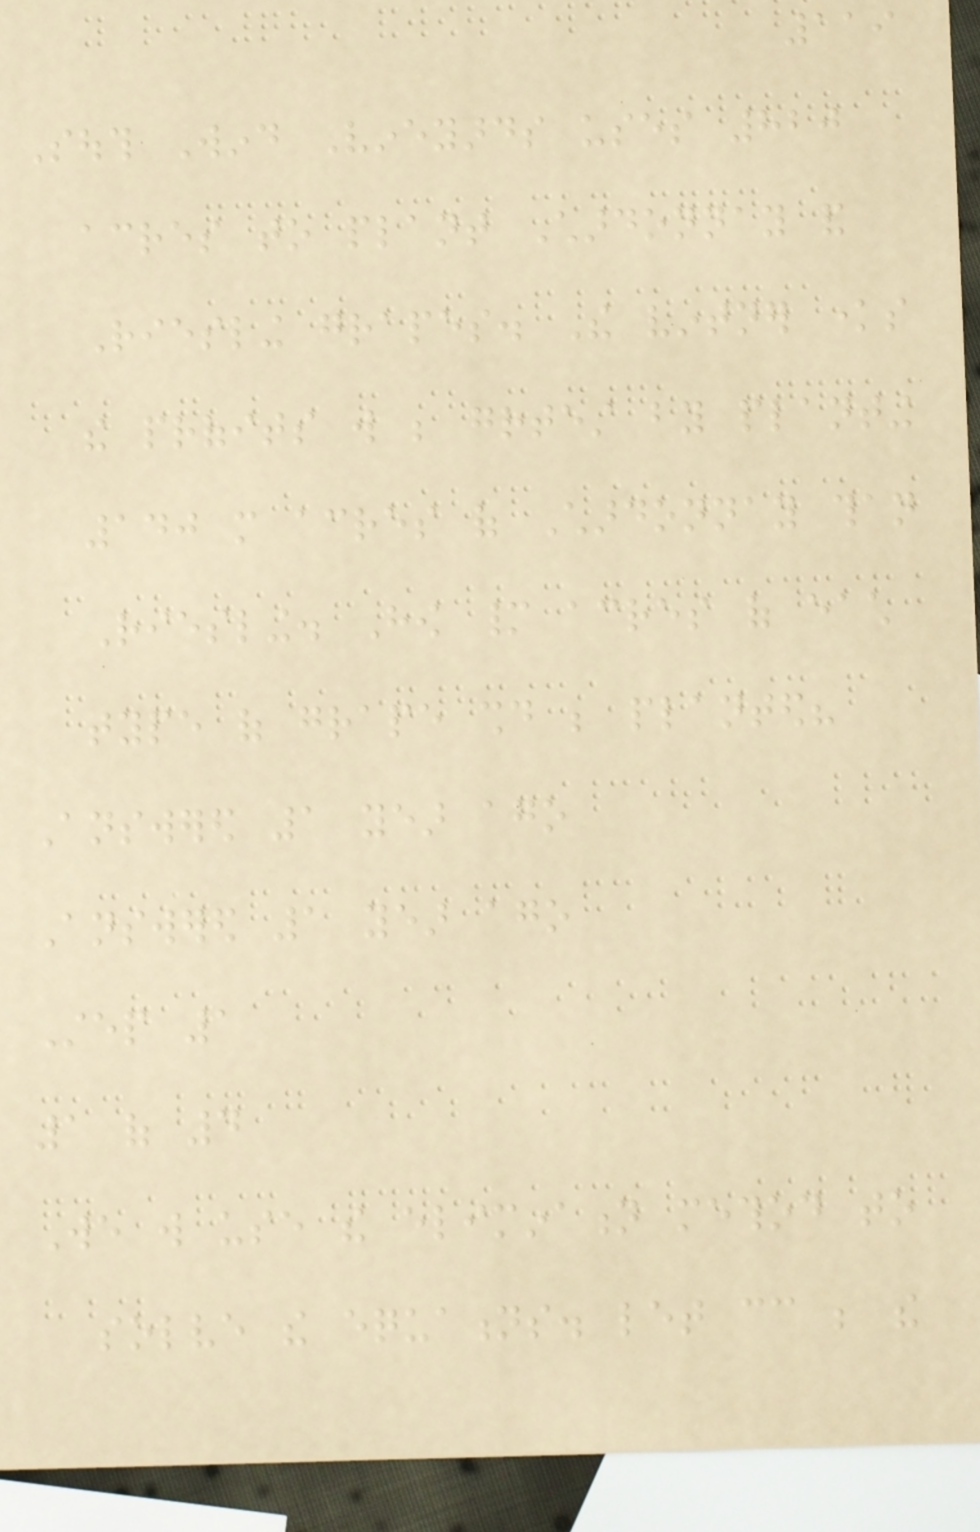119
South Wind Vineyards uses 820
acres to plant Chardonnay and
Riesling grapes. The vintner knows
the profits will be greatest by planting
140 more acres of Chardonnay than
Riesling. How many acres of each
type of grape should be planted?
Answered 1 year ago
Answered 1 year ago
Step 1
1 of 4
We will use the elimination method to
solve the equations. let cc be the
